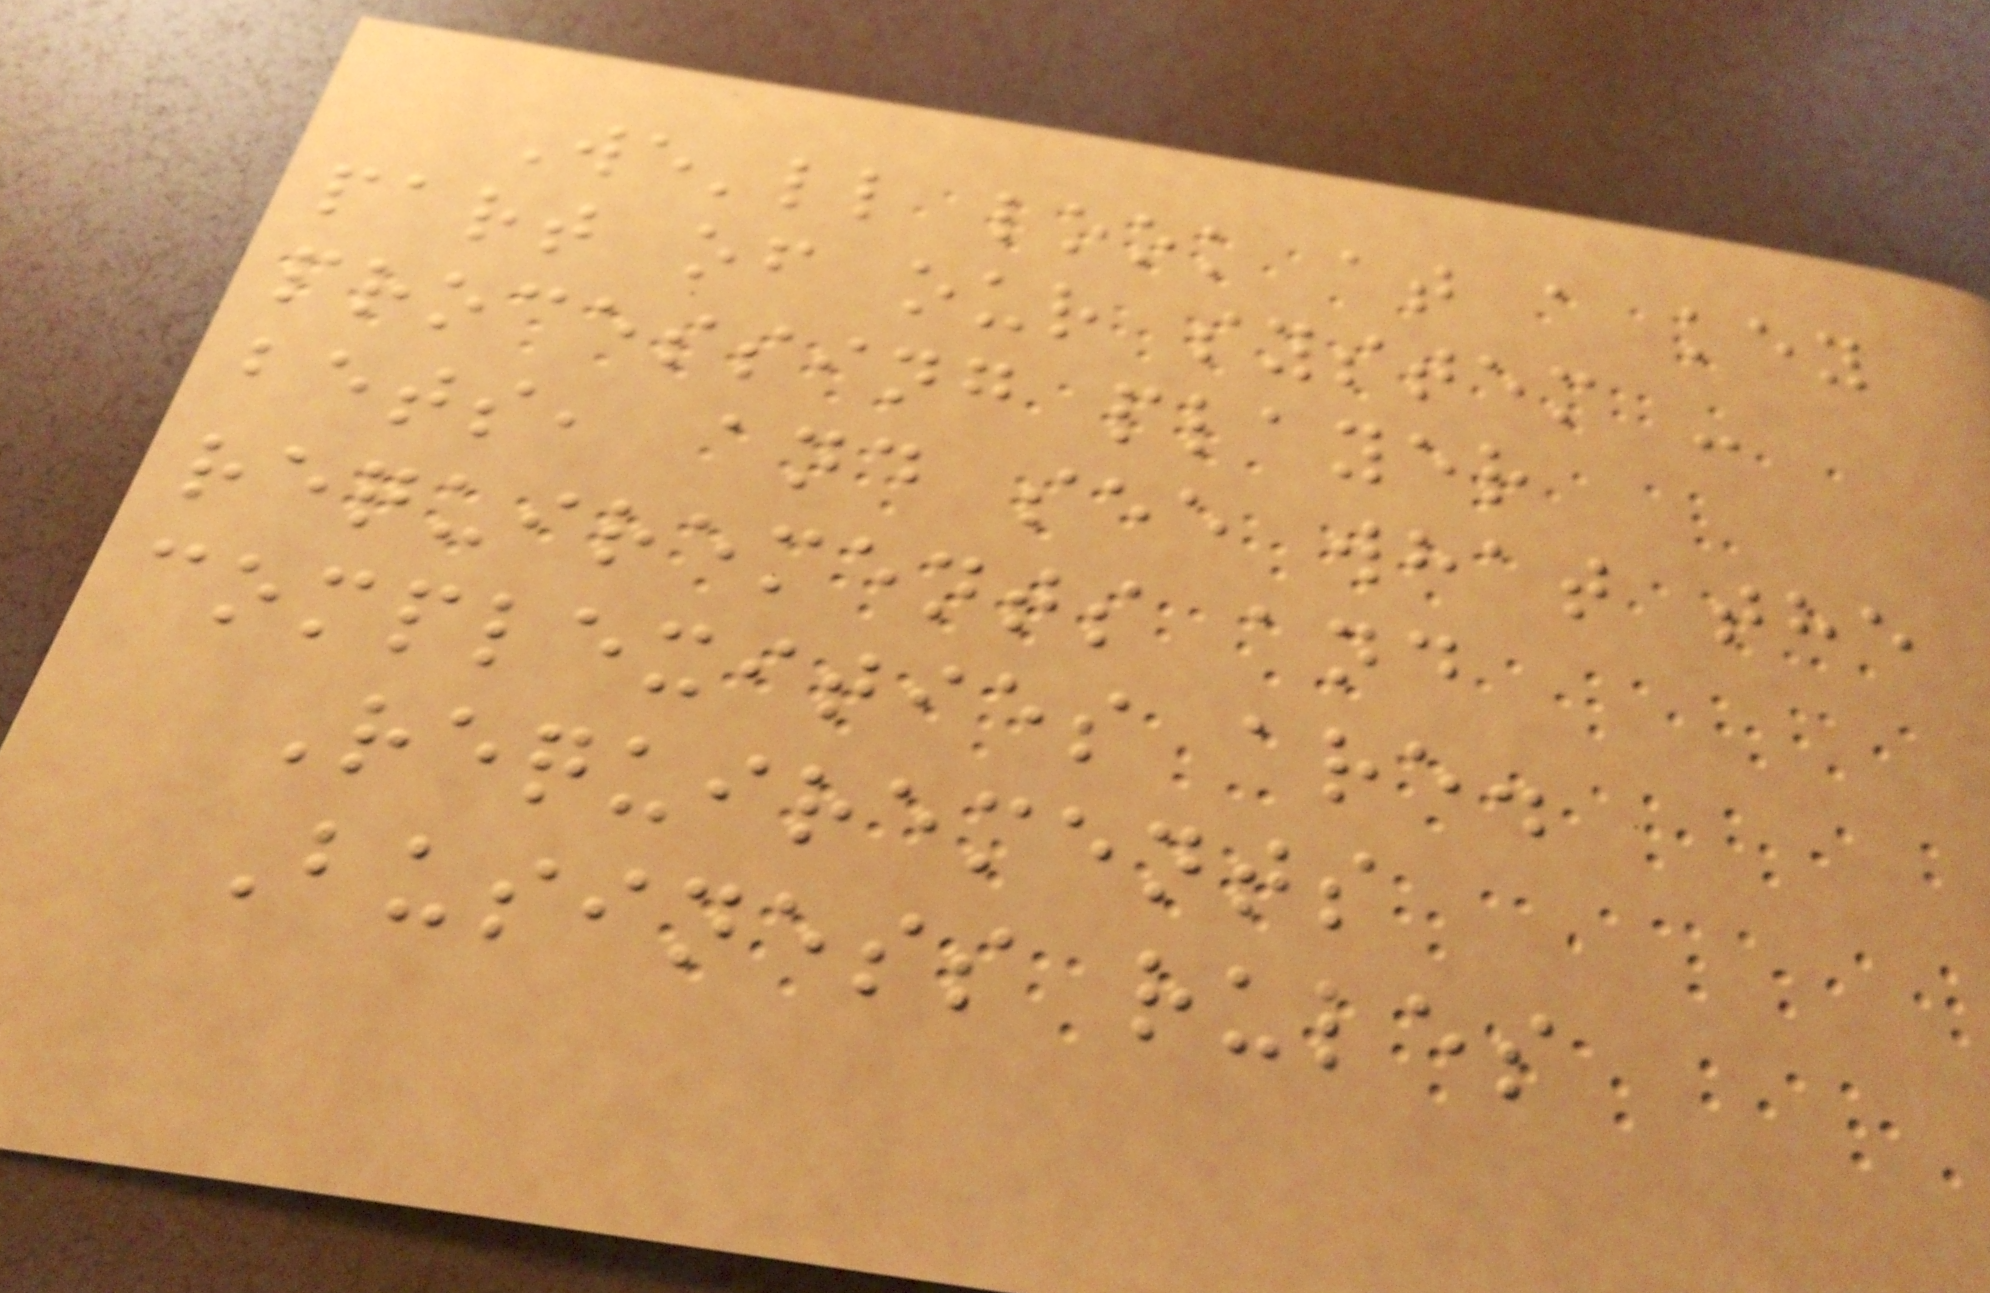We'll look at a key
part of our system -
processing player
bets, and see what the
requirements and
complexities are.
Requirements
Business rules
